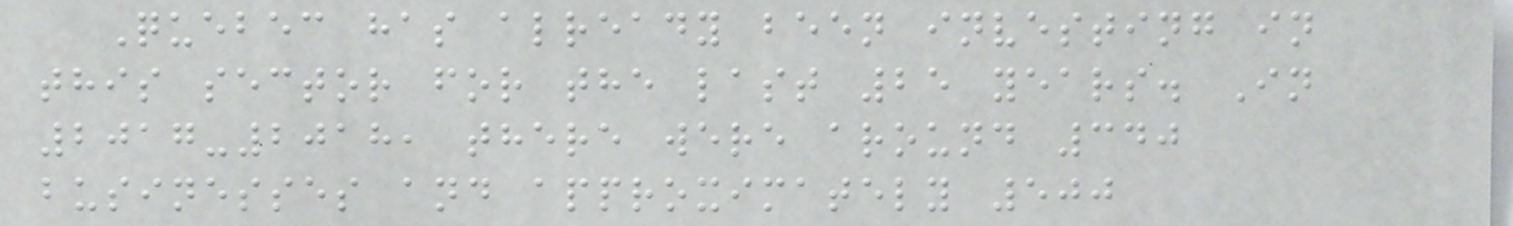Quebec has already been investing in
this sector for the last 25 years. In
2017-2018, there were around 340
businesses and approximately 500
